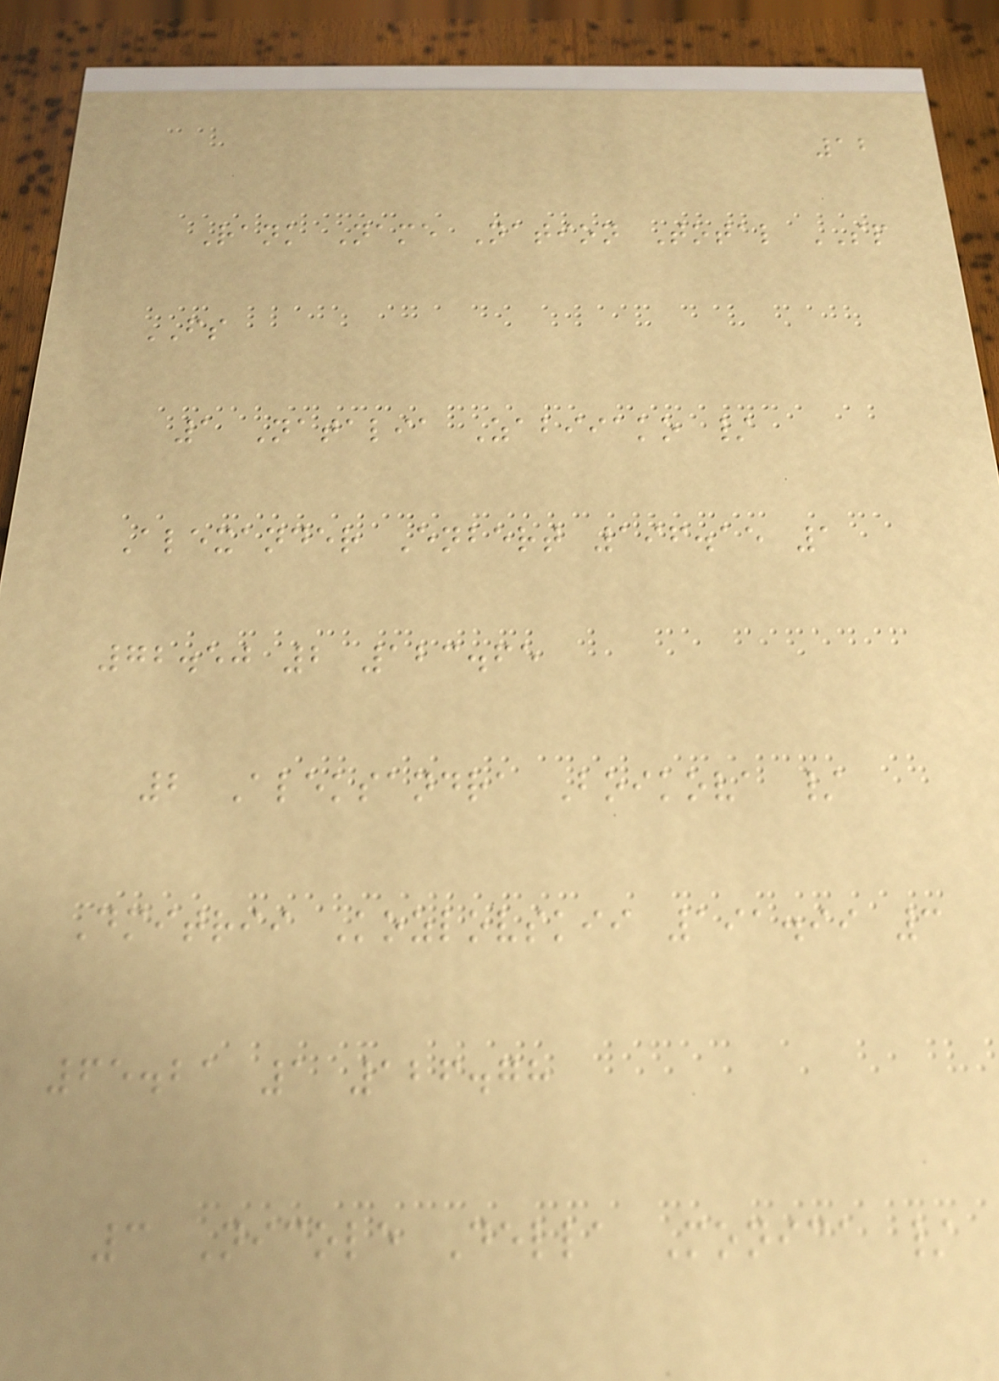12
Rank Name Nation Total SP
FS
1 Natalia Zabiiako /
Alexander Enbert 196.15 1
72.50 2 123.65
2 Aleksandra Boikova /
Dmitrii Kozlovskii 191.99 3
65.21 1 126.78
3 Nicole Della Monica /
